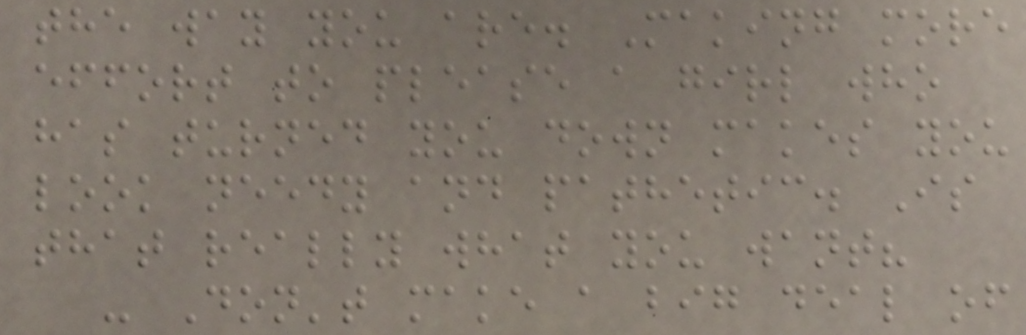the way you are. Making more
effort to please a girl who
has turned you down makes you
look needy and pathetic. Is
that really what you want?
- Don't make a big deal of
